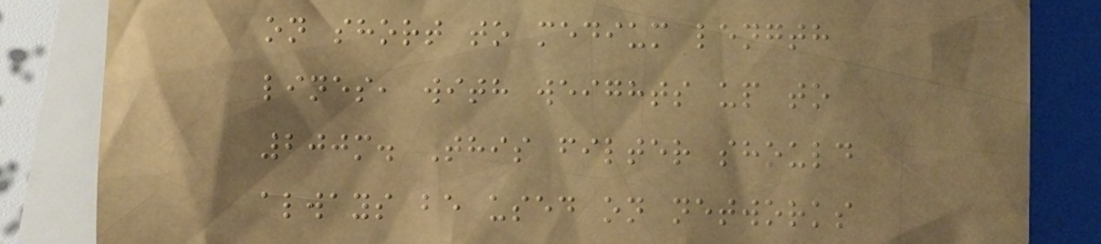on short to medium length
lines, with weights up to
200m. This filter should
always be used on networks
